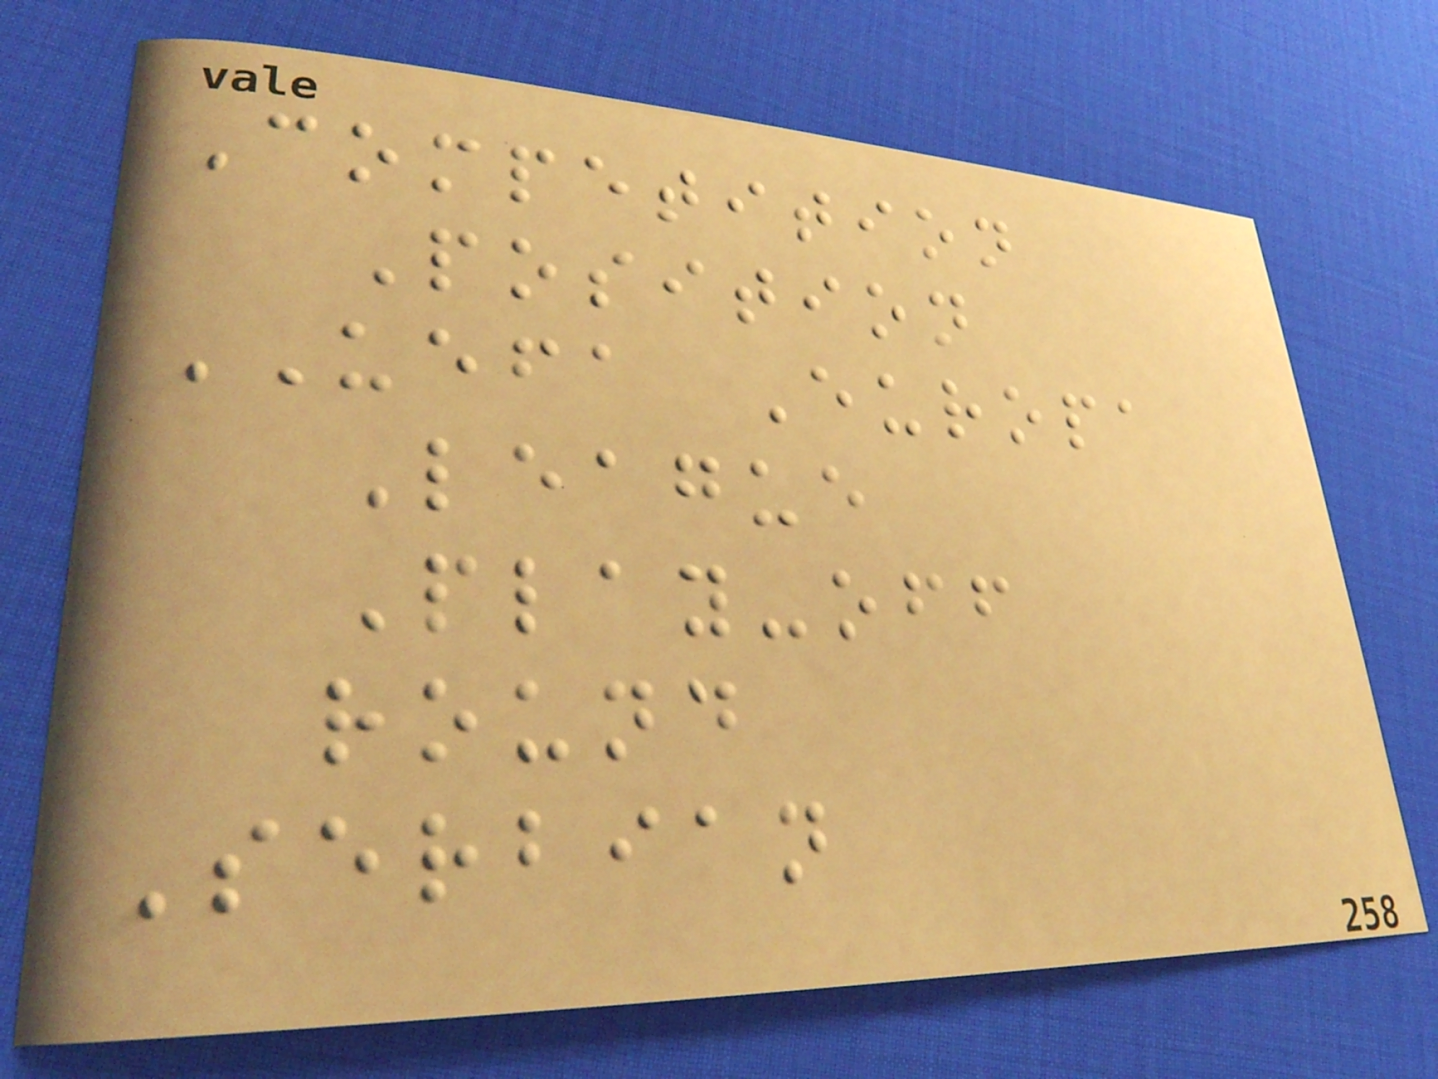Competition
Position
UEFA Europa
League
Play-off
round
Serbian
